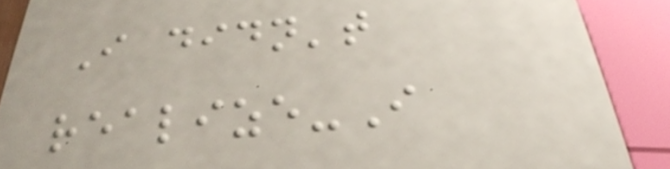I didn't
realize-I
